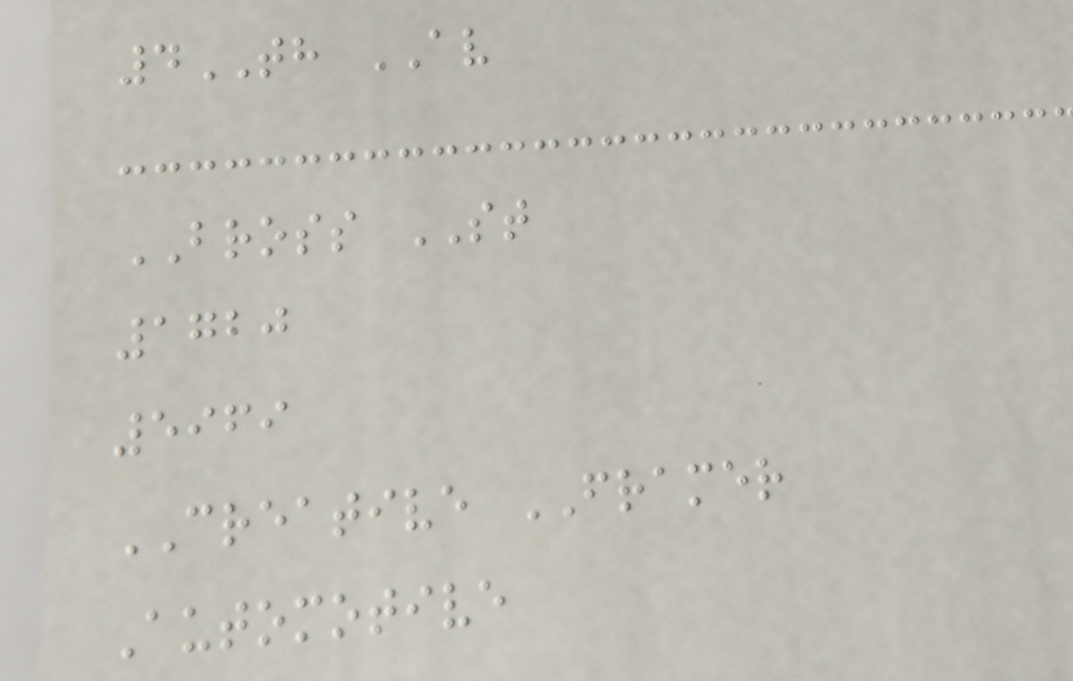4TH AV
BROSS ST
1720
5969
CREATIVE FRAMER
Automotive
